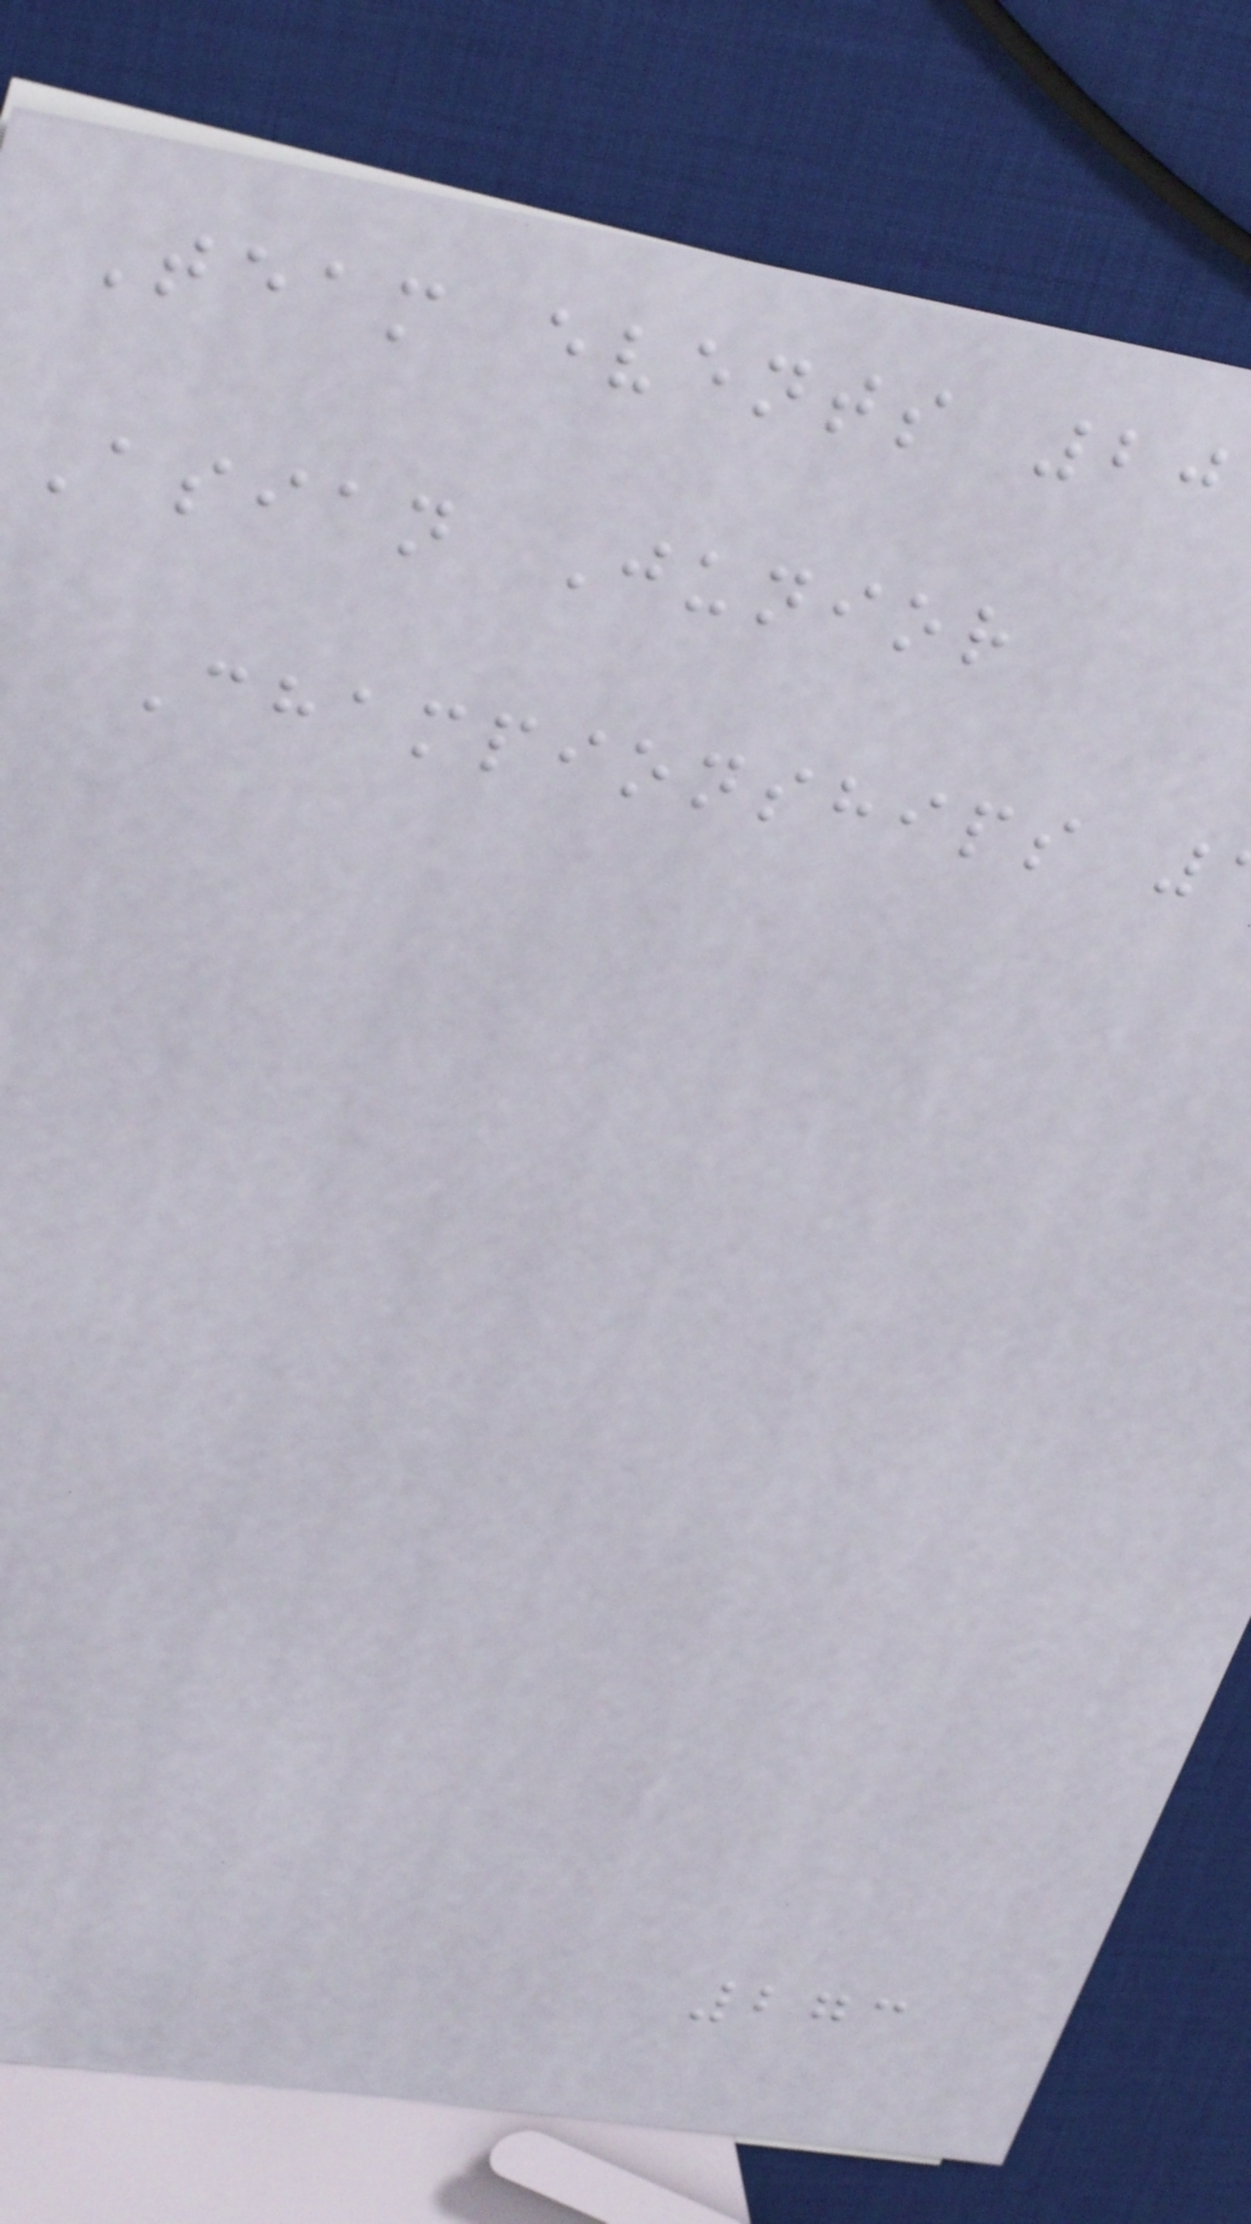Team events 20
Asian Junior
Championships
273
